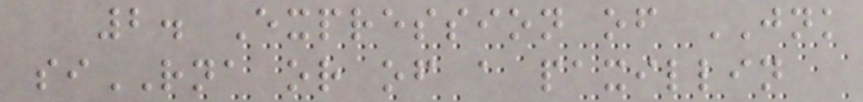2. Expression of JNK
siRNA or of a paxillin
